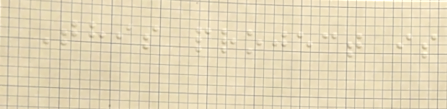This project is
